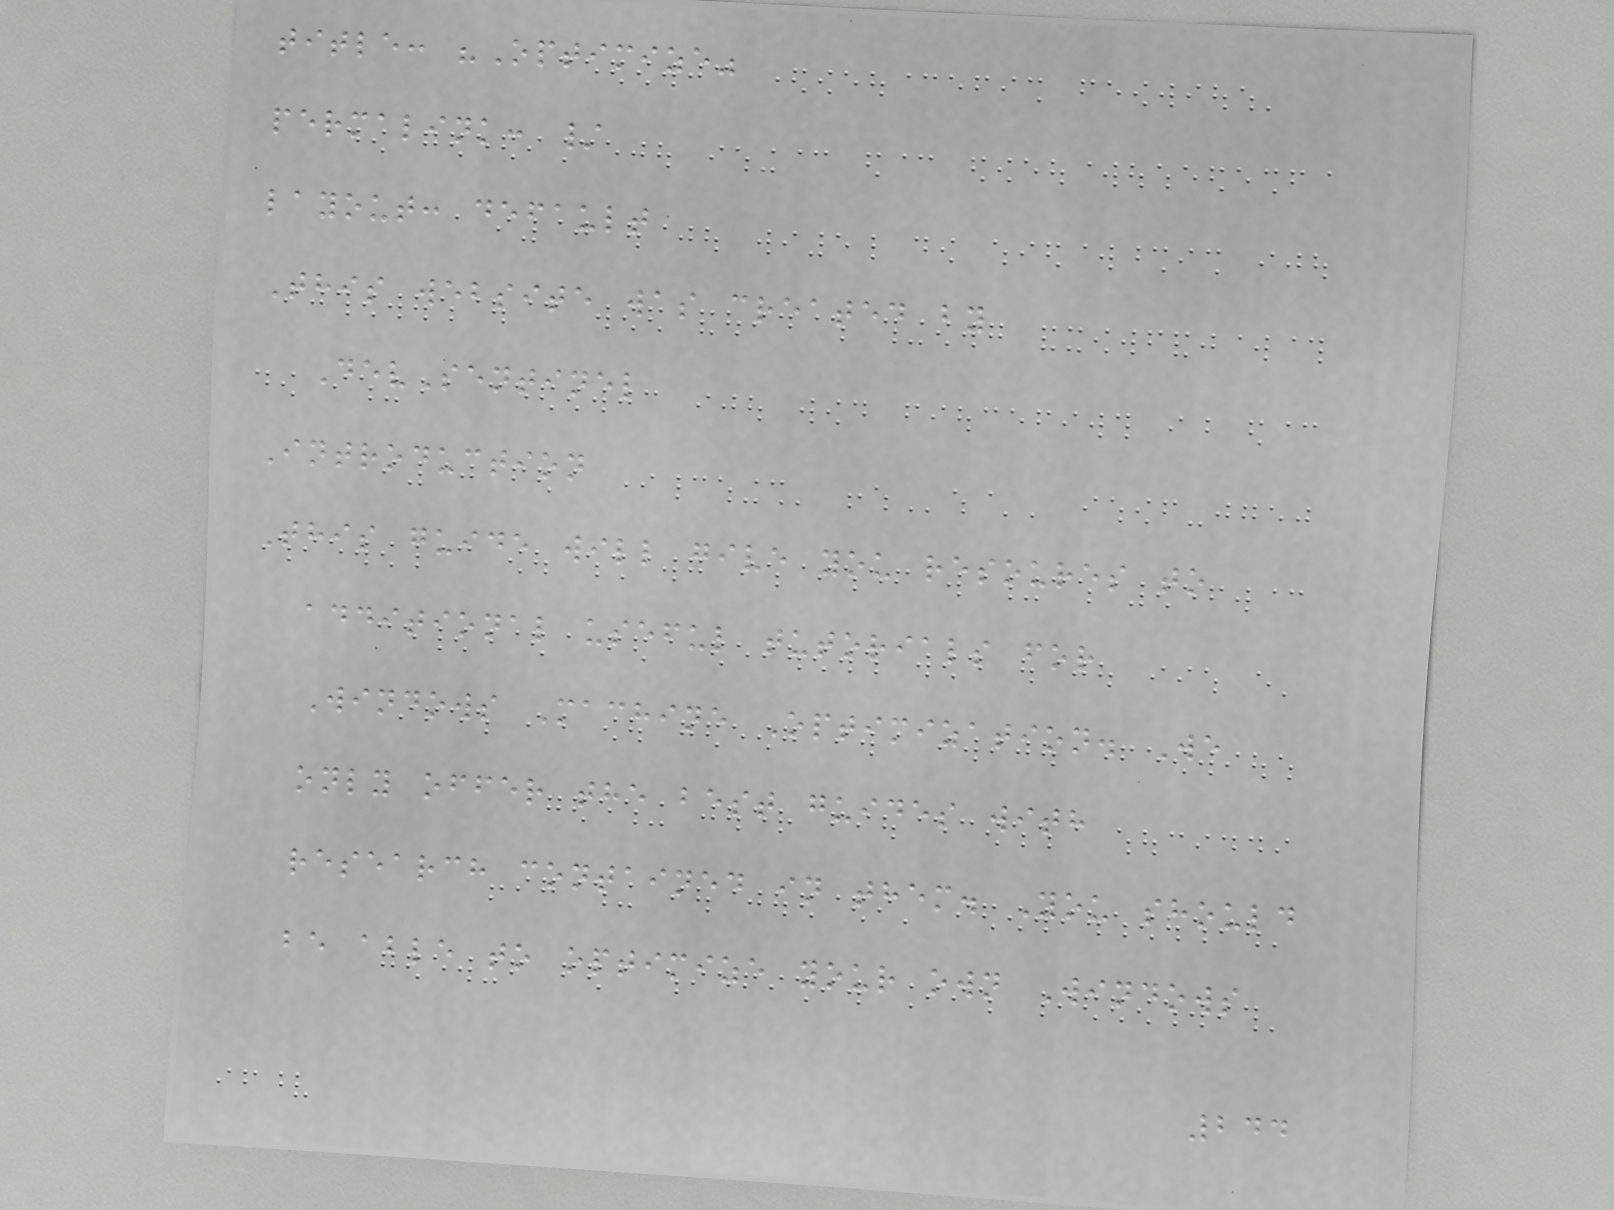title: "Optimize"
permalink: /
layout: default
This website was created by
DevSentinel
Introduction
This guide will give you resoures to
additional useful tutorials for
Windows Machine Optimization. We
only offer the best guides with
research contained in them. You should
be able to optimize your own Windows
244
